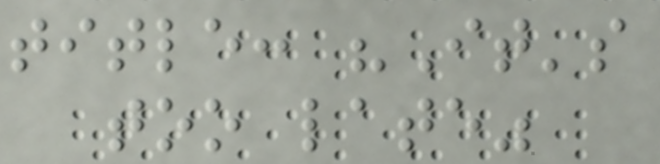title: "It's
too late"
